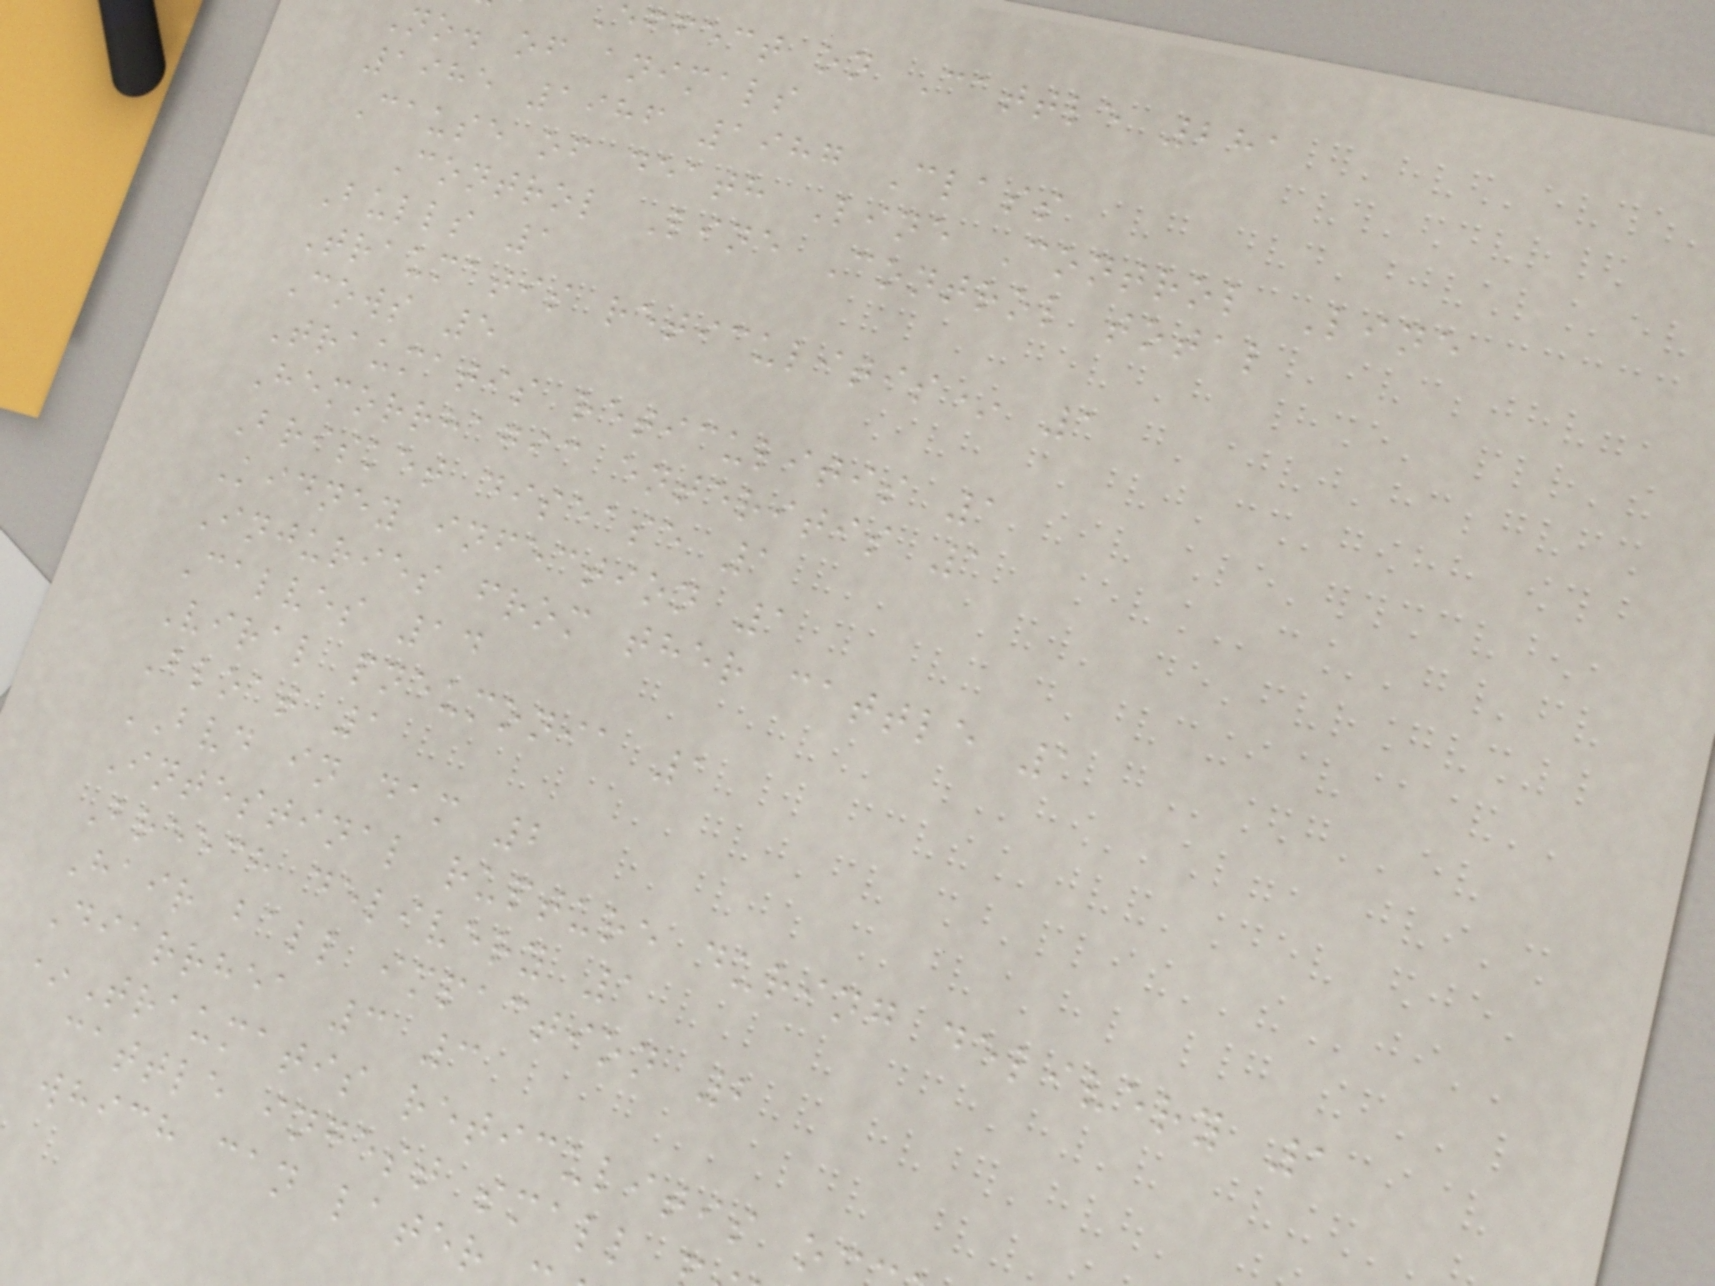effect on Cattle 281
No. of animals
1985 1986 1987 Class
Cause of death Line Control Line
Control Line Control total
Bulls 1
Traumatis reticulitis* 1
Cows 5
Traumatis reticulitis 1
Hemorrhagic enteritis 1
Brisket disease 1
Kidney infection 1
Injuries from ther cattle 1
Calves 14
Viral pneumonia 1
Bloat 1
BVD in dam 2
Intestinal rupture during delivery 1
Breech delivery 1
Hair ball impaction 2
Diarrhea 3 3
*Traumatis reticulitis o
cattle ingest small
which can later
